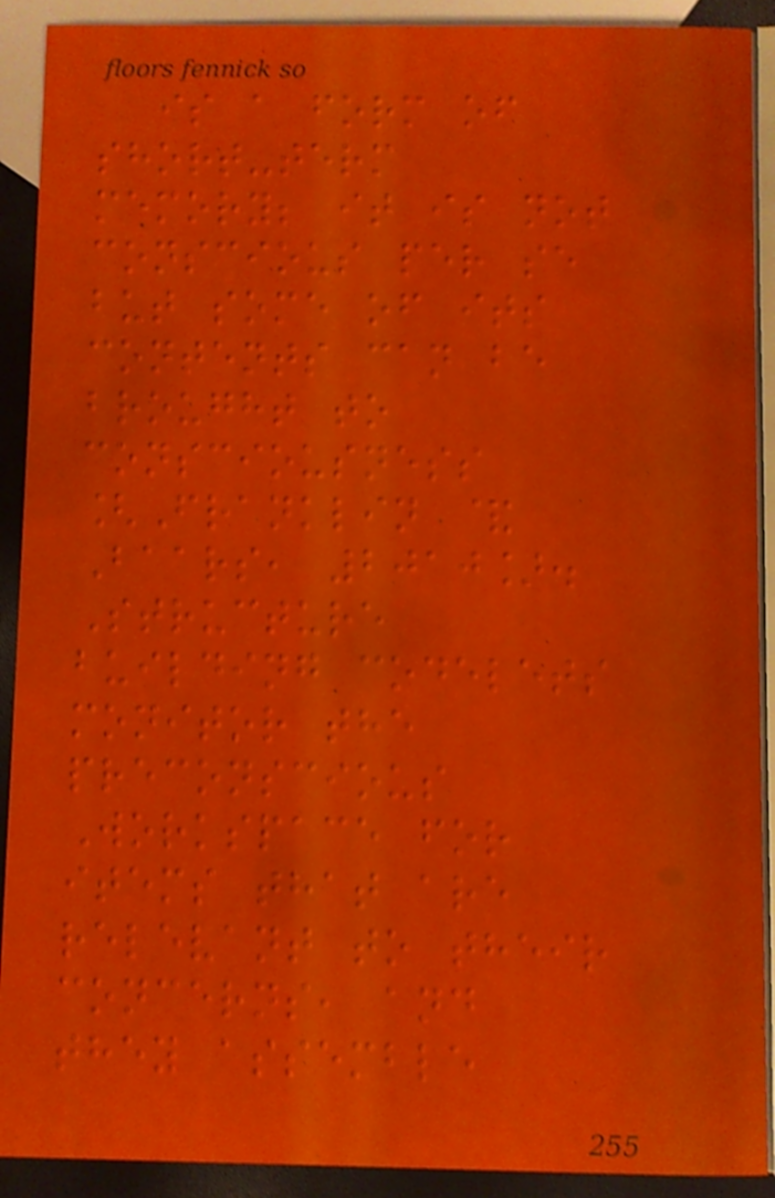is a form of
short-term
memory; it is not
conscious per se
but some of its
contents can be
brought to
consciousness
[Franklin &
Baars, 2010].
Structure
building codelets
monitor the
preconscious
Workspace for
items that are
relevant to their
concerns, and
they assemble
